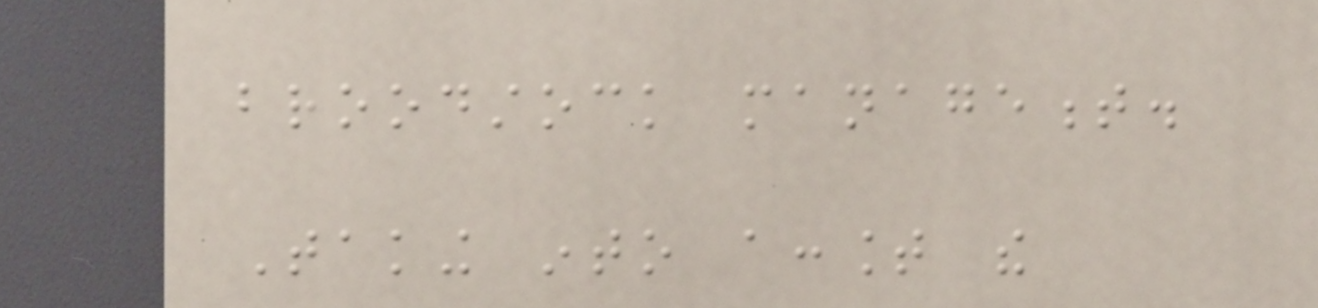broodstock management.
Taking into account the
